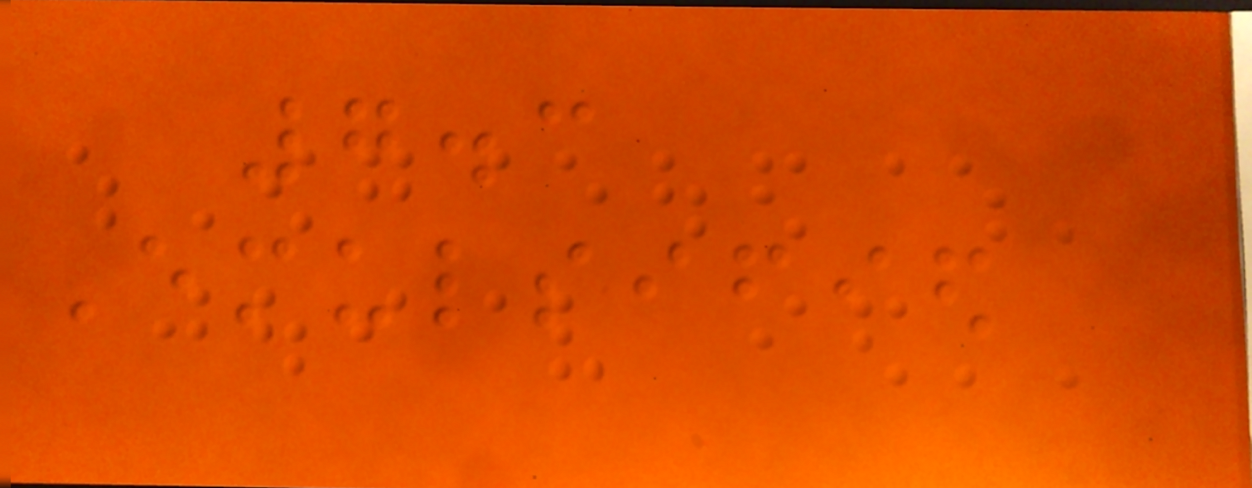7.3
Emulsified
